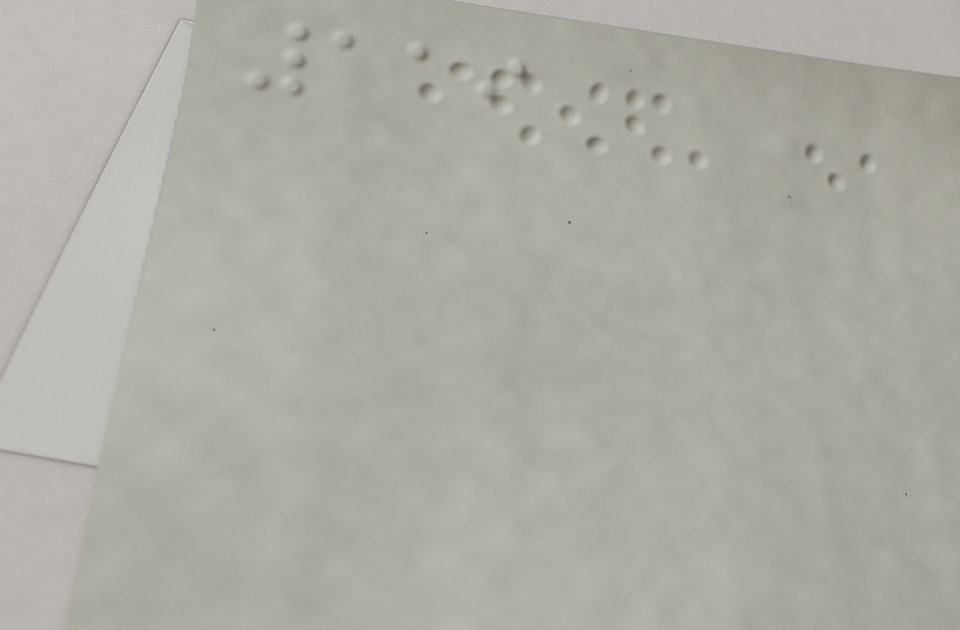119
